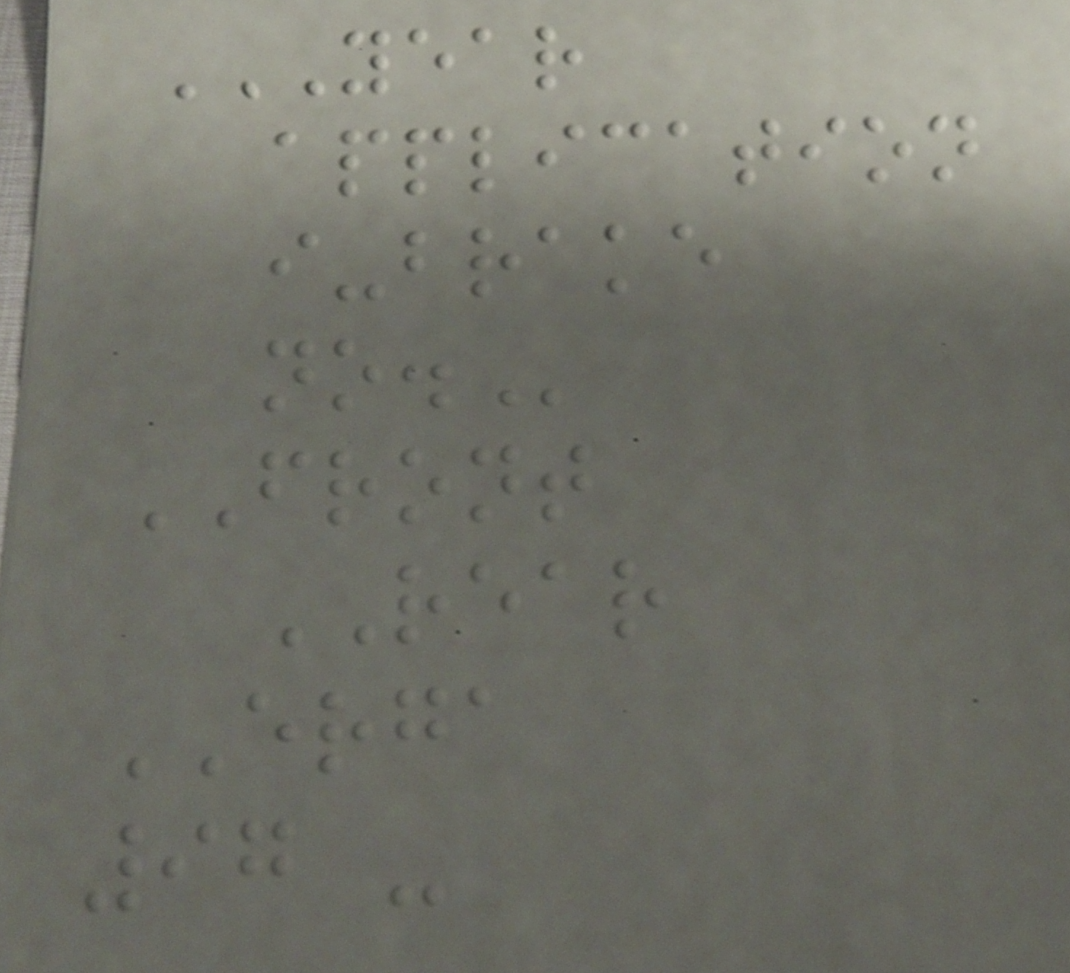YEAR
APPLICATION
I-BRAKE
NO.
FRONT
REAR
ERGA
97 -
